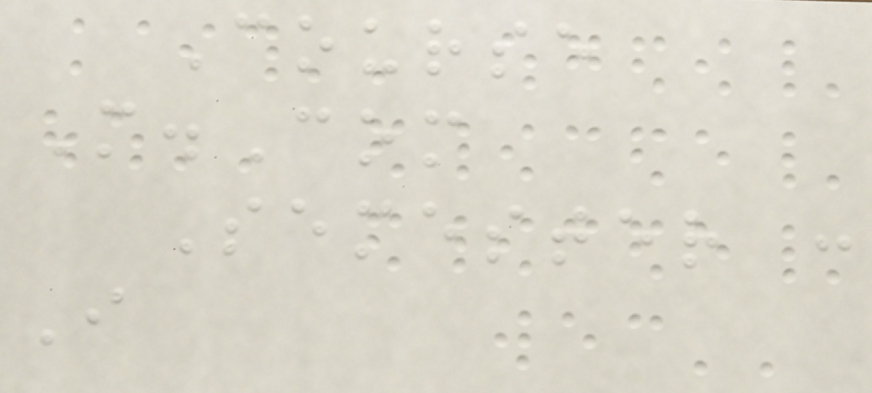Course
M.Com
Semester :
I
